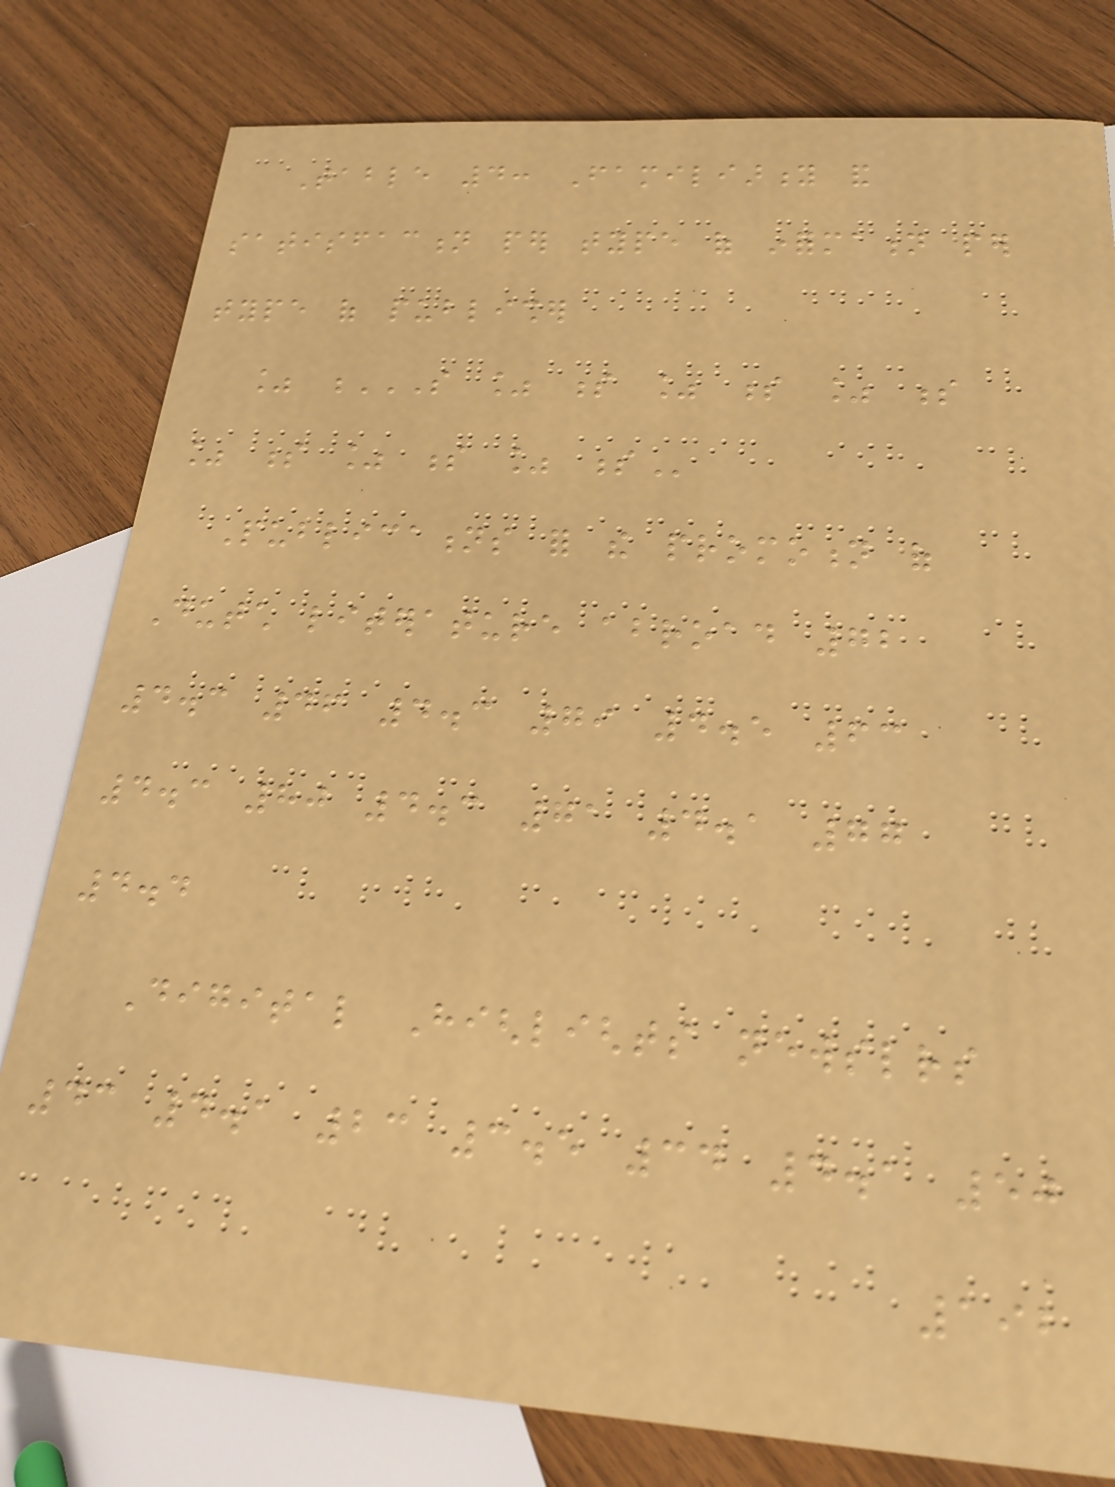Table 4: Familiarity and
satisfaction per type of information per
type of publisher
% S % S % S % S
% S % S % S
Publications for the promotion of
Dutch literature abroad 72
4.3 46 4.3 79 4.5 63
4.3 80 4.3 71 4.1 77
4.4
Digital Highlights newsletters
43 4.1 23 3.5 34 4.1 50
192
